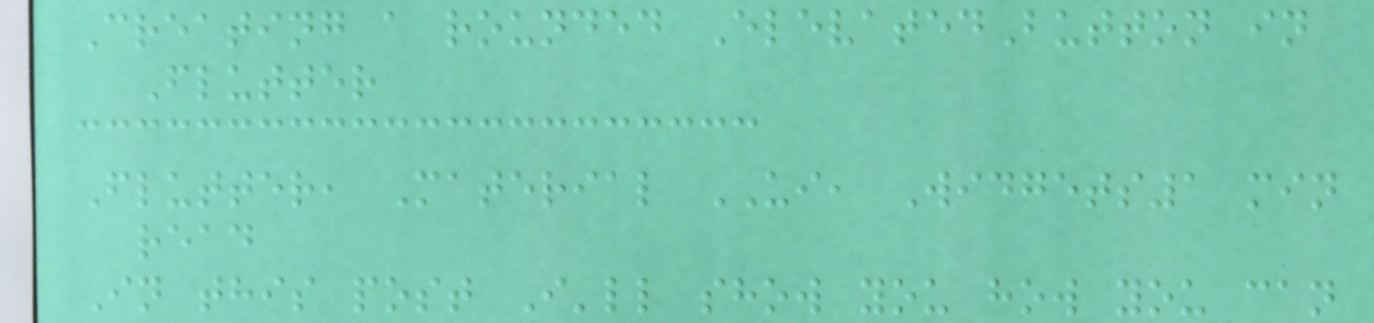Creating a rounded ElevatedButton in
Flutter
Flutter, Material UI, Widgets1 min
read
In this post I'll show you how you can
